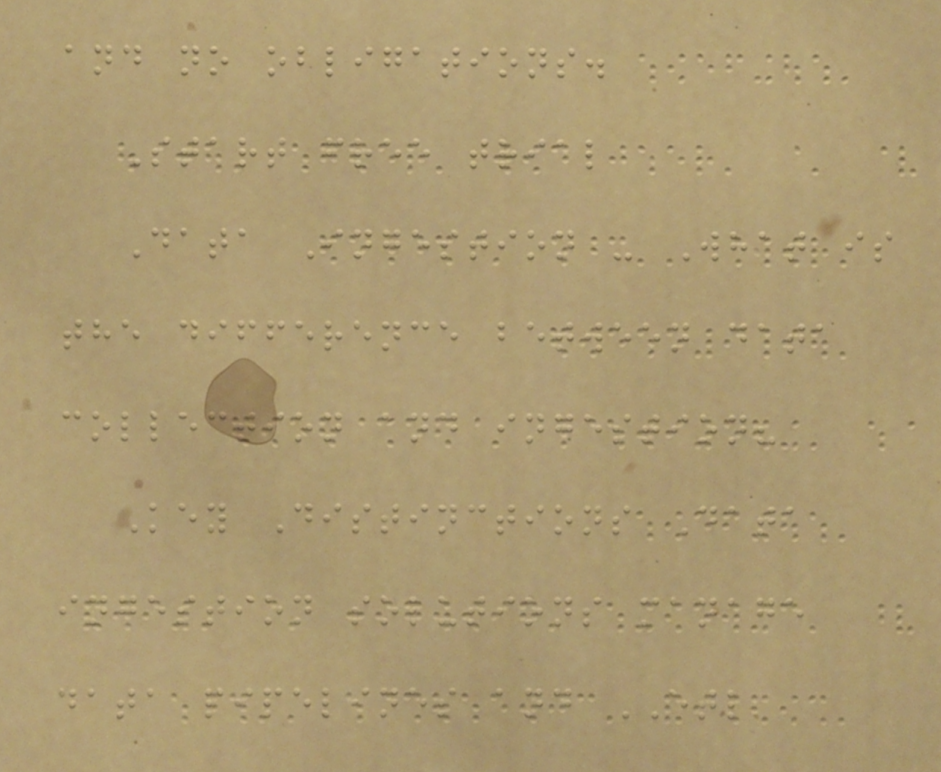and no obligations.
Start free trial
Data Ingestion - What is
the difference between data
collection and ingestion?
Key Distinctions Data
ingestion solutions manage
data pipelines and ETL
